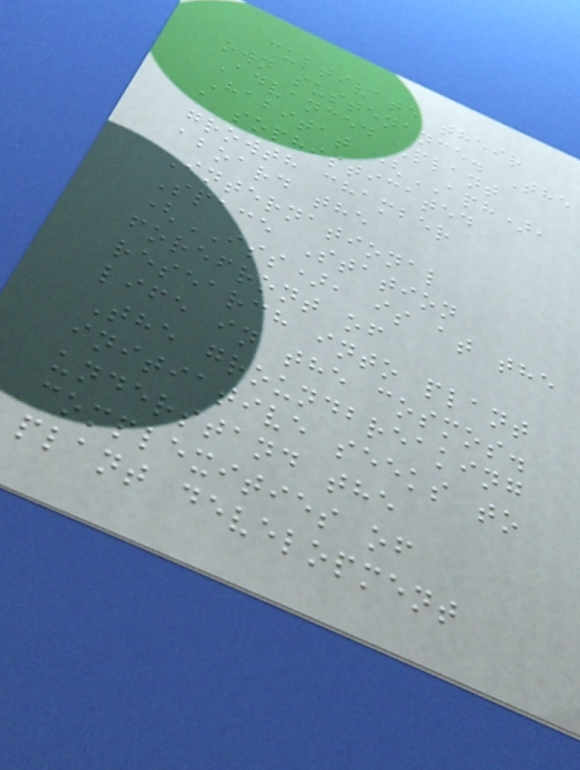cultivate their
own sustenance. The
Advanced Plant
Habitat (APH),
a sophisticated
growth chamber
aboard the
International
Space Station
(ISS), is at the
forefront of
research into plant
life in the cosmos.
The groundbreaking
initiative seeks to
understand the
complexities of
plant development
